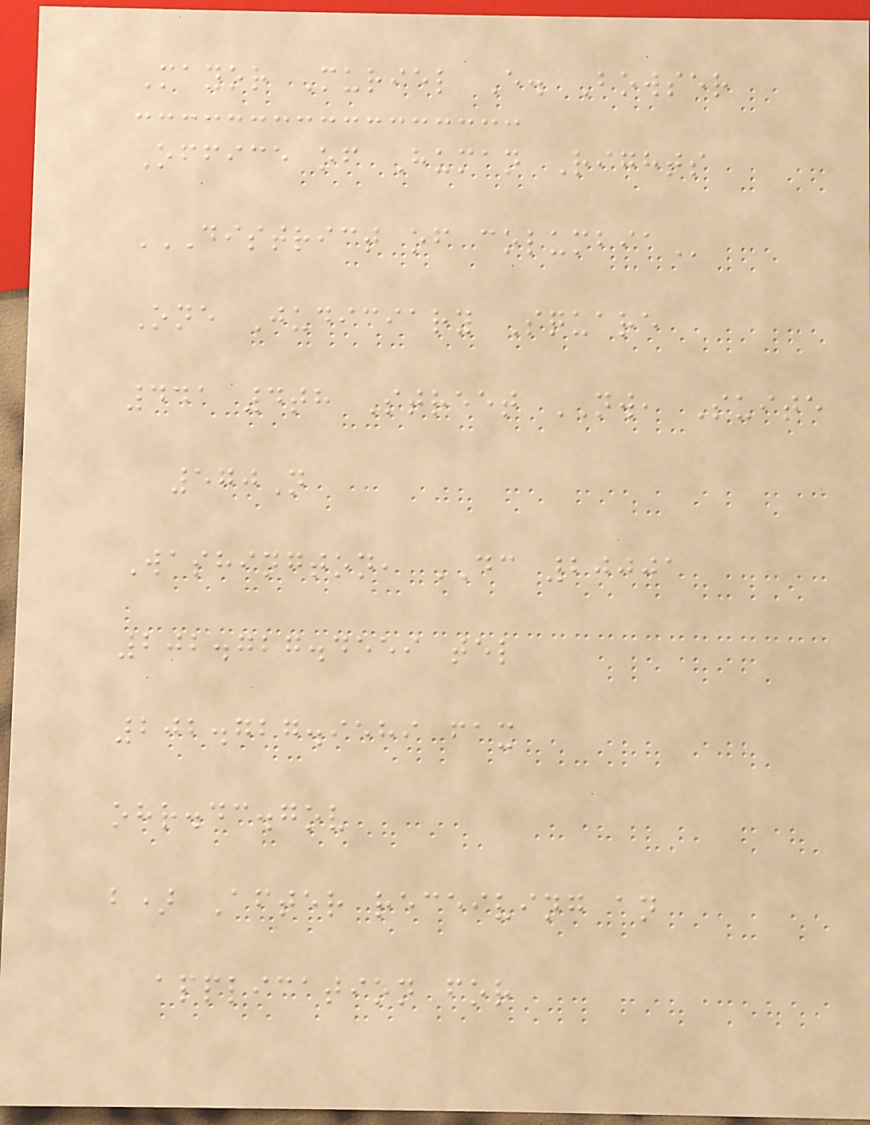Mayor Muriel E. Bowser
Office of Human Rights
DISTRICT OF COLUMBIA
One Judiciary Square
441 4th Street NW, Suite
570N
Washington, DC 20001
202.727.4559 tel
202.727.9589 fax
ohr.dc.gov
b) After receiving an
application for
